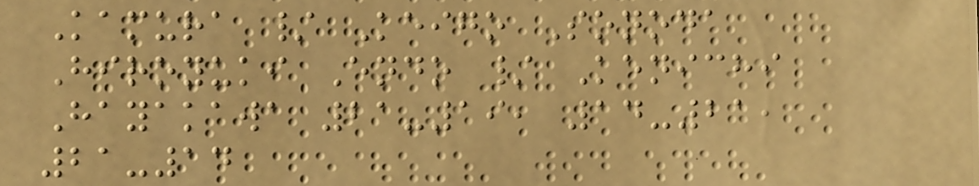Kamura / Keigo Sonoda
Hiroyuki Endo / Kenichi
Hayakawa 21-19, 14-21,
21-14
